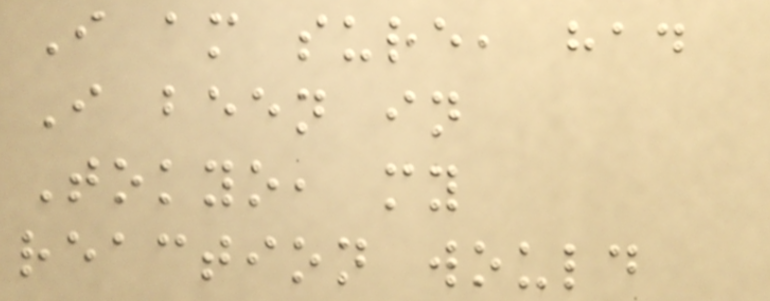I am sure, had
I been in
Tokyo, my
reaction would
